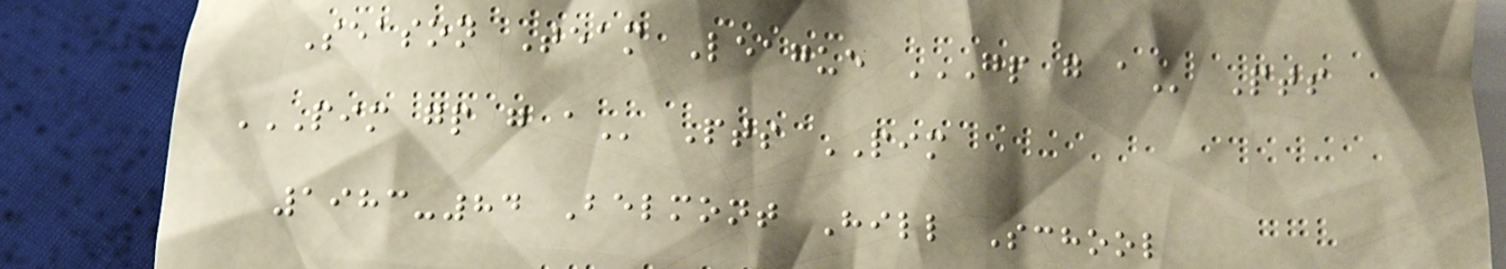Season Team League GP G A Pts
PIM GP G A Pts PIM
1983-84 Belmont Hill School
